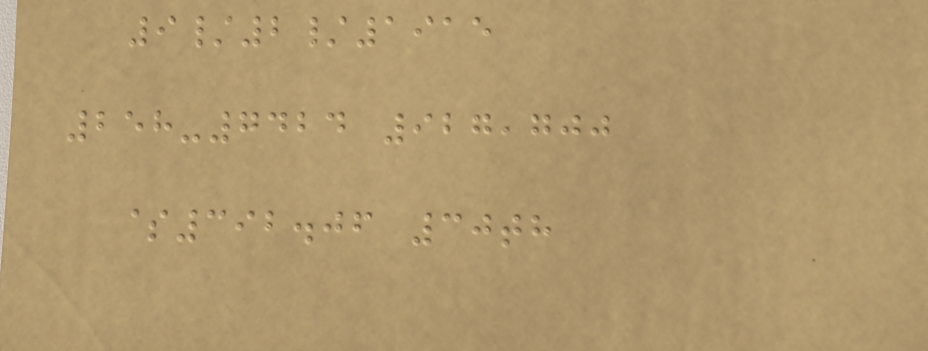9/2/1915
258-7424 927,700
$392.06 30th
